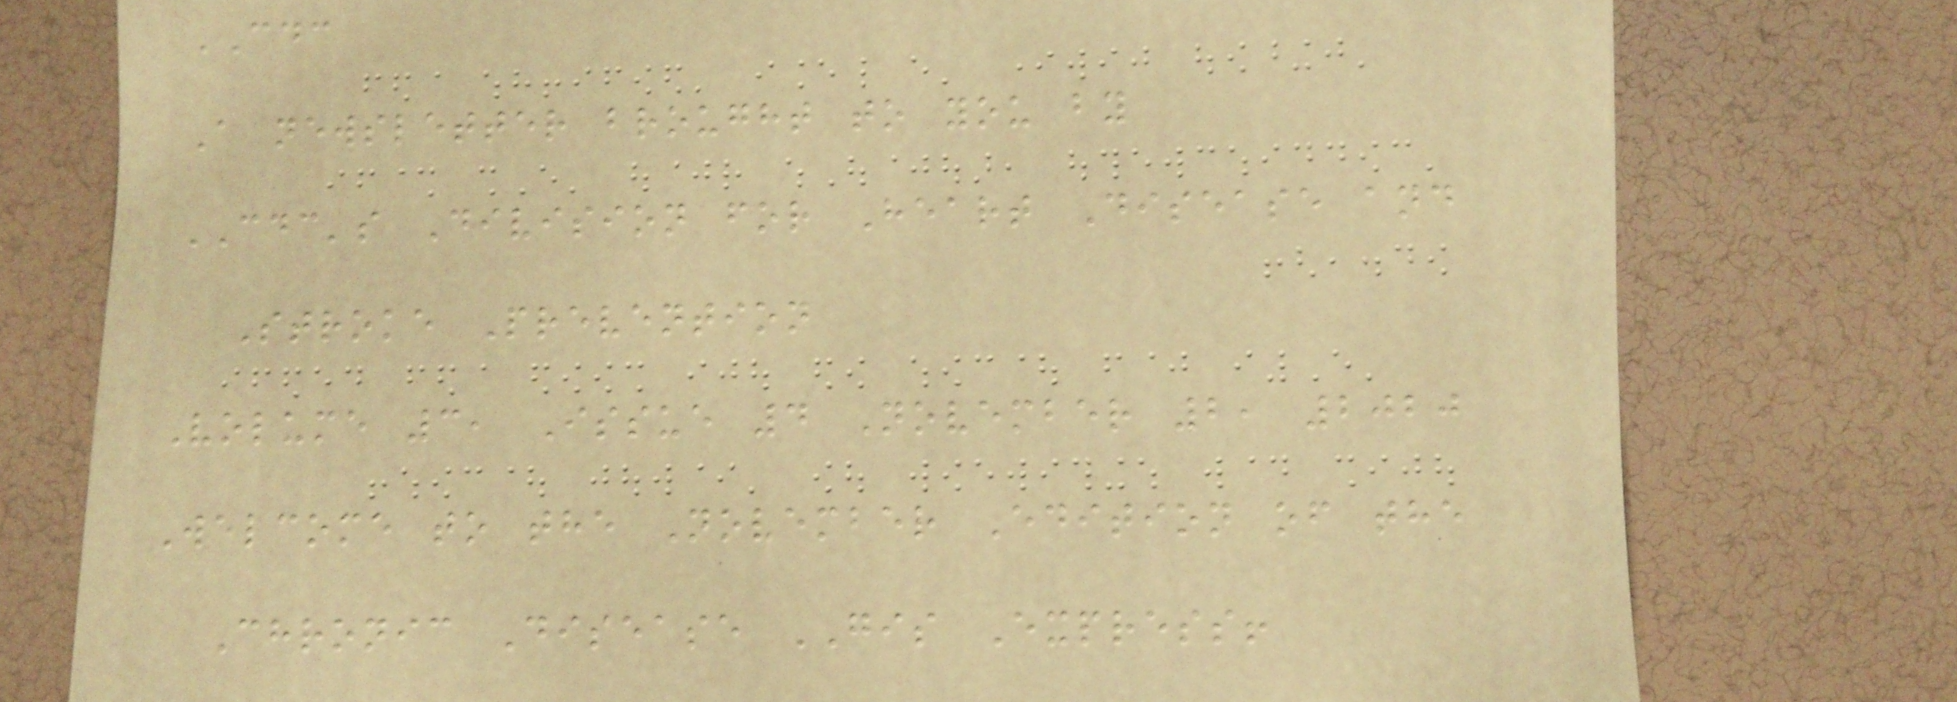CDC
A newsletter brought to you by
CDC's Division for Heart Disease and
Stroke Prevention
Volume 3, Issue 4 November 2, 2020
Welcome to the November Edition of the
Chronic Disease GIS Express!
